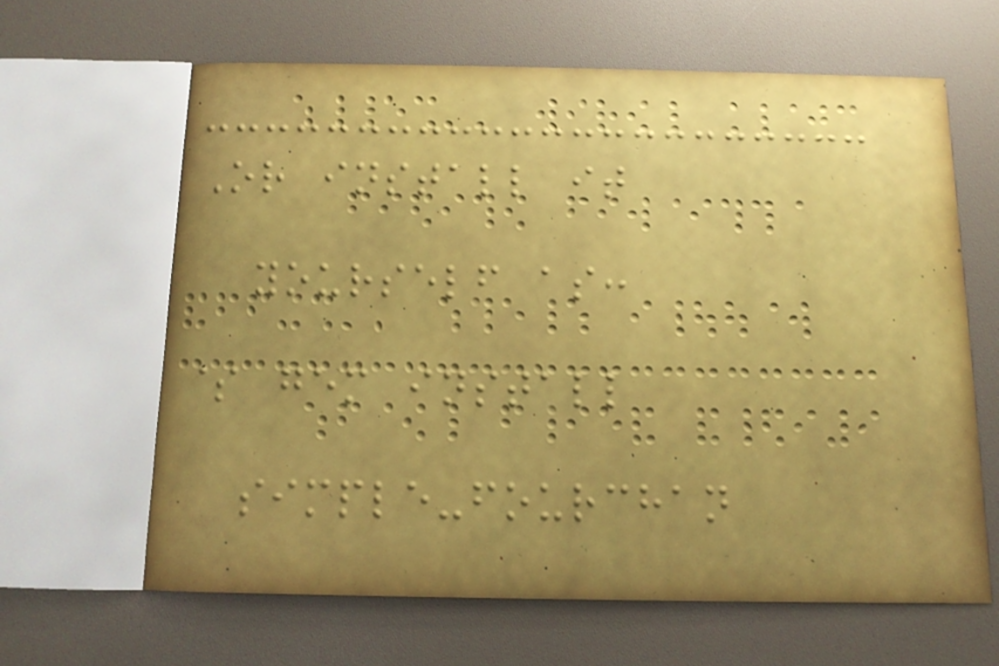Or install it
yourself as:
$ gem install
simple-fourchan
